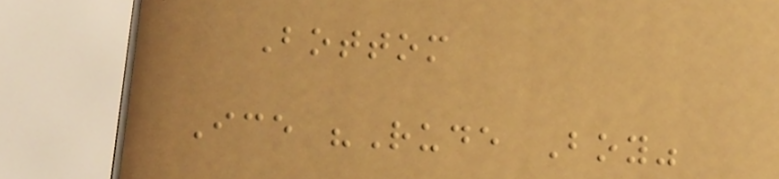Bottom
Ice "Rude Boy"
